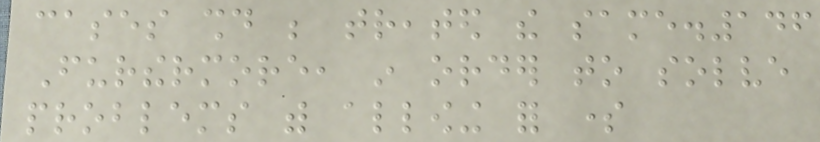cases should be treated the same.146
Furthermore, in order to solve
problems with allowing for some
